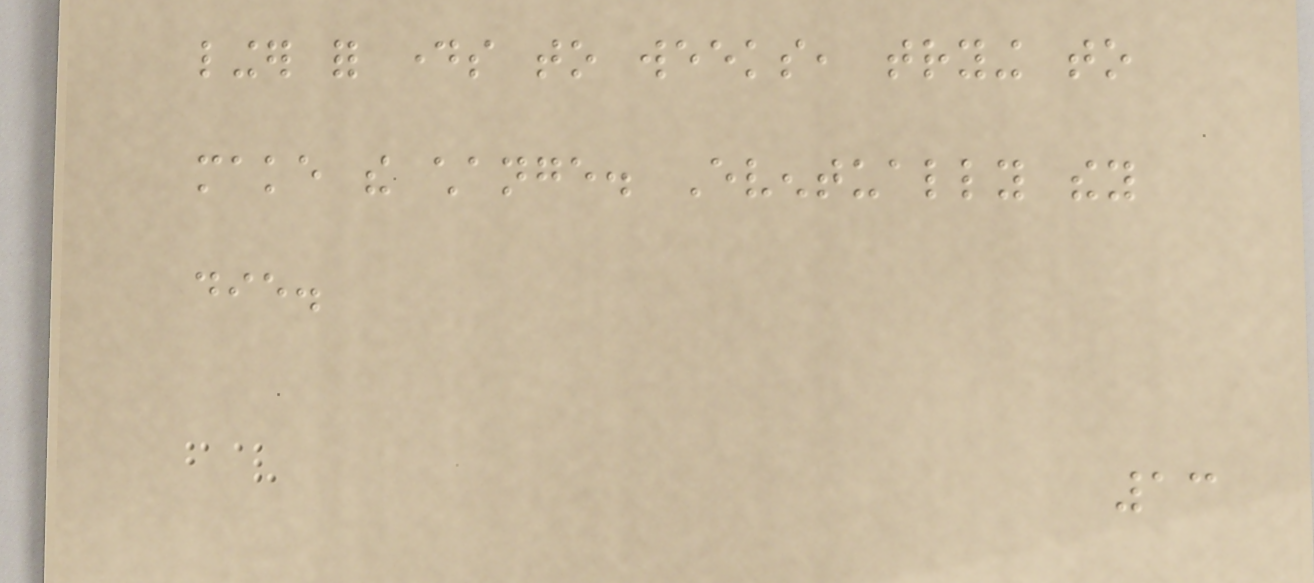linger for days to weeks, trying to
make the change. Eventually they
die.
13
